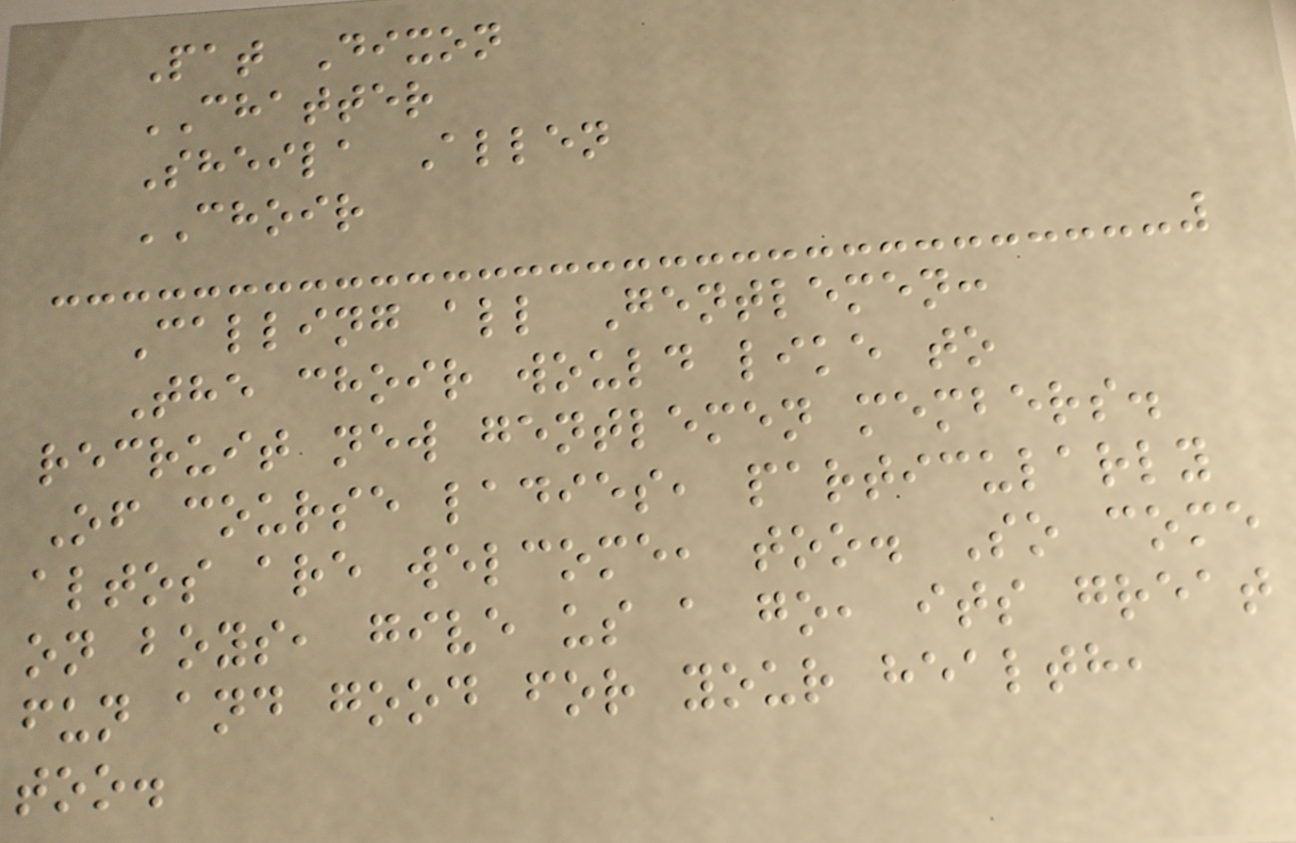Pat Dixon
CHATTER
Sheila Allen
CHOIR
Calling all Gentlemen:
The choir would like to
recruit new gentlemen members.
Of course ladies, particularly
altos are welcome, too. So come
on boys, give us a go, its great
fun and good for your health,
too.
